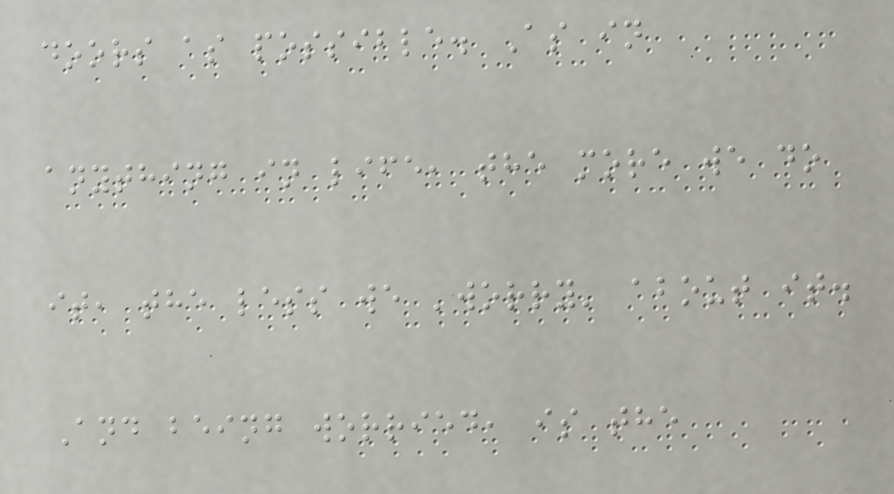doors as possible. As in
anything in life, the more we do
it, the less we 'worry' about it.
And being worried, is the
